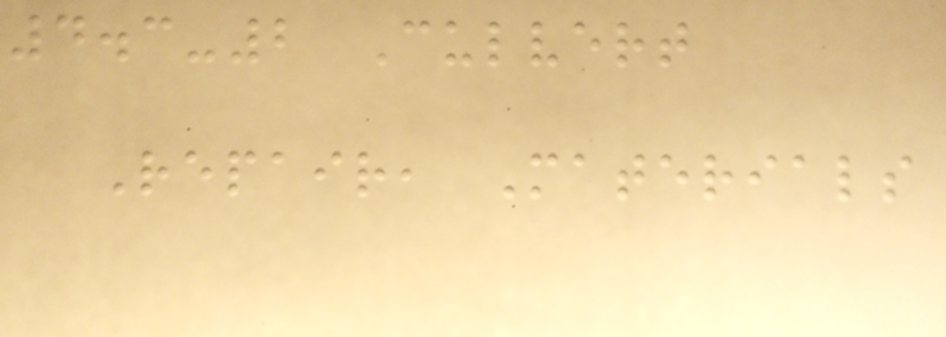4.3-2 Culvert
Repair, Materials
